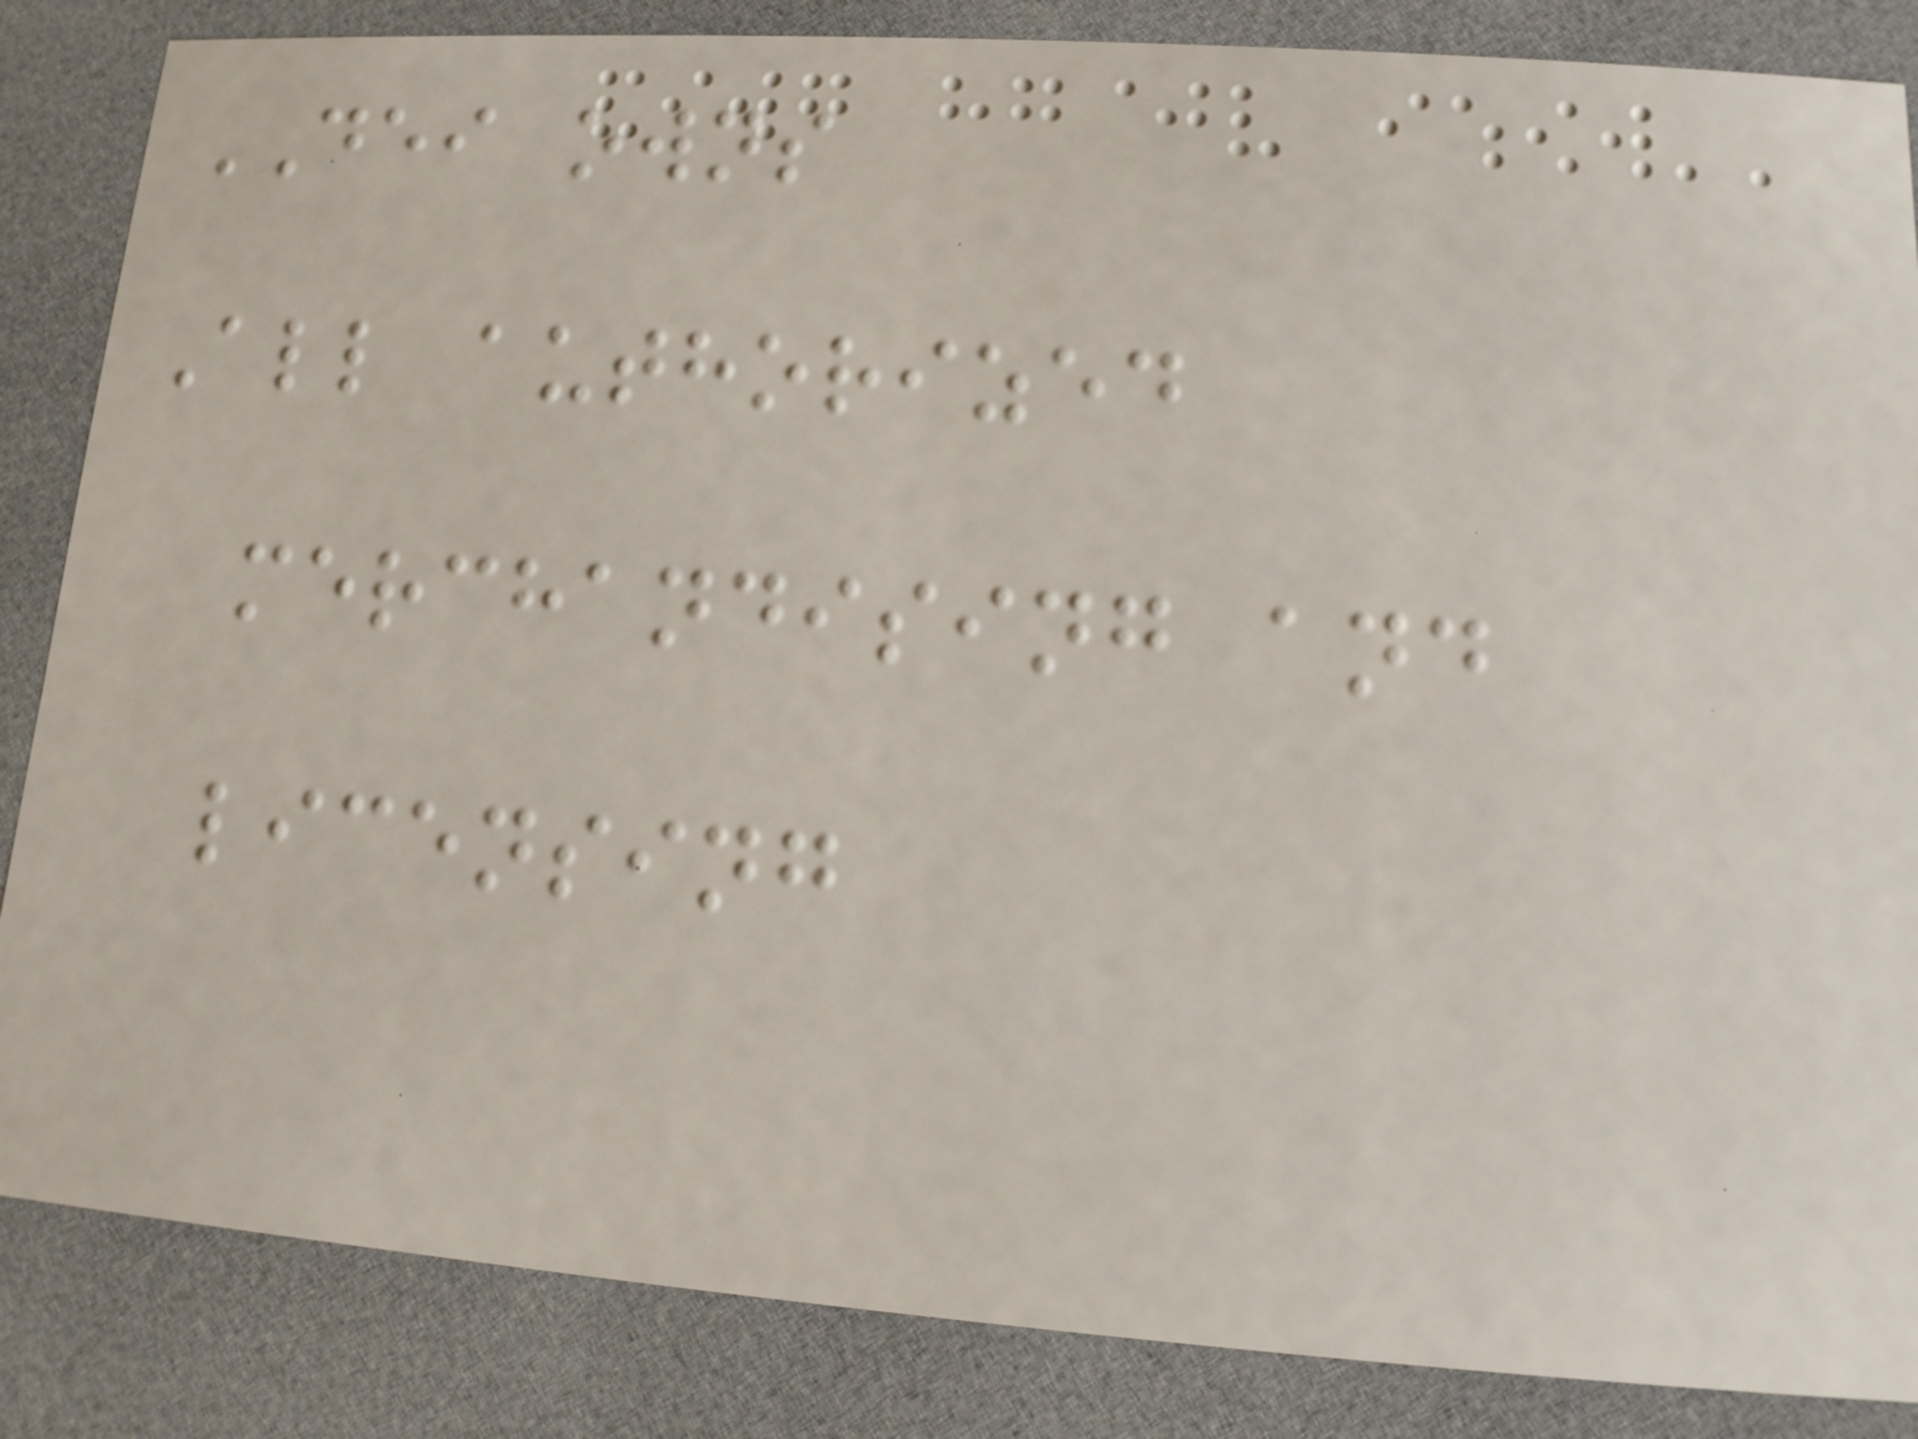DEI owns
All authorized
merchandising and
licensing
